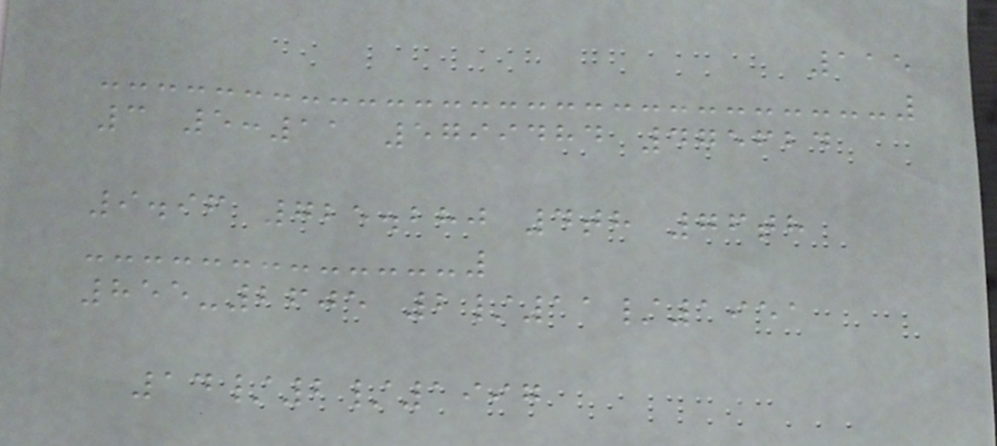115
3 5:11 5799484 475624
9.96 725.280 4th 76th
855-2605 2/11/1951
14/2/1997
